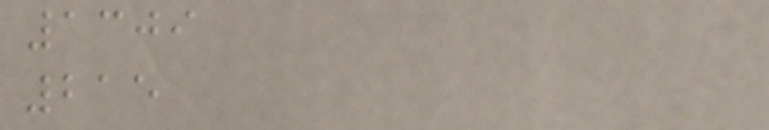1309
215
